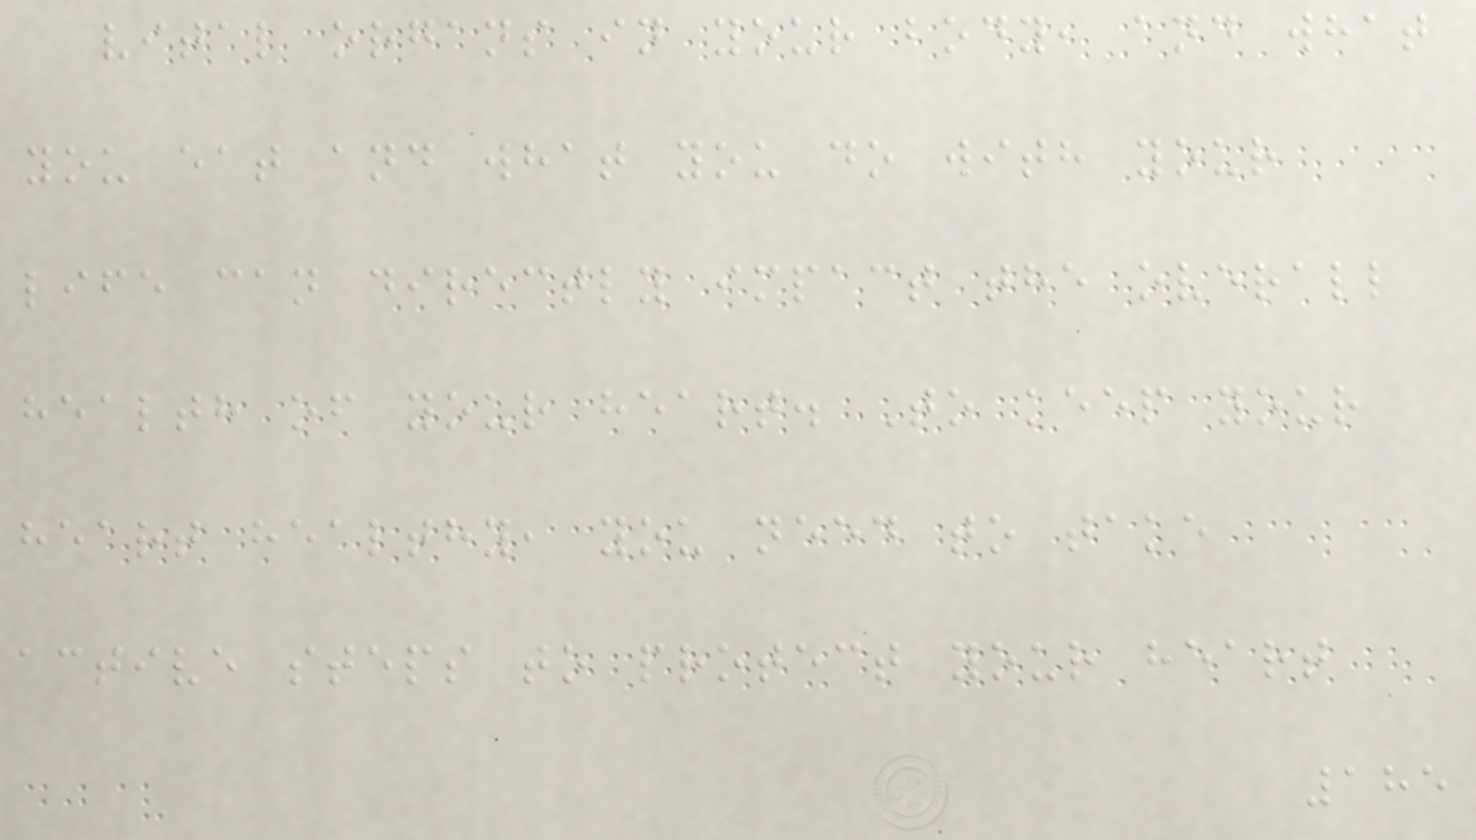vital organs in your body, and what
you eat and what you do with your
life can directly impact the overall
health of your heart. To keep your
heart healthy, you need to take
active steps to protect your heart
185
